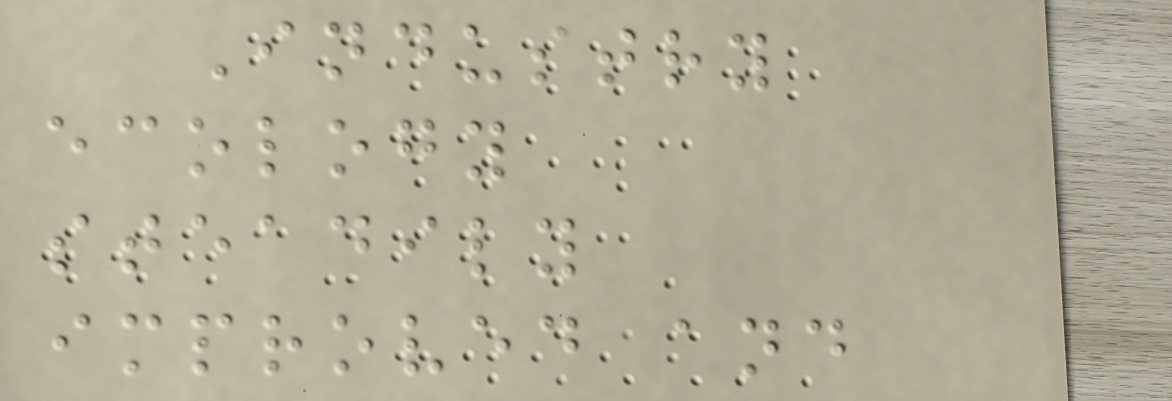Industry
ecology
steadily
improved and
